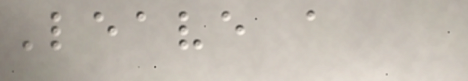Leave a
